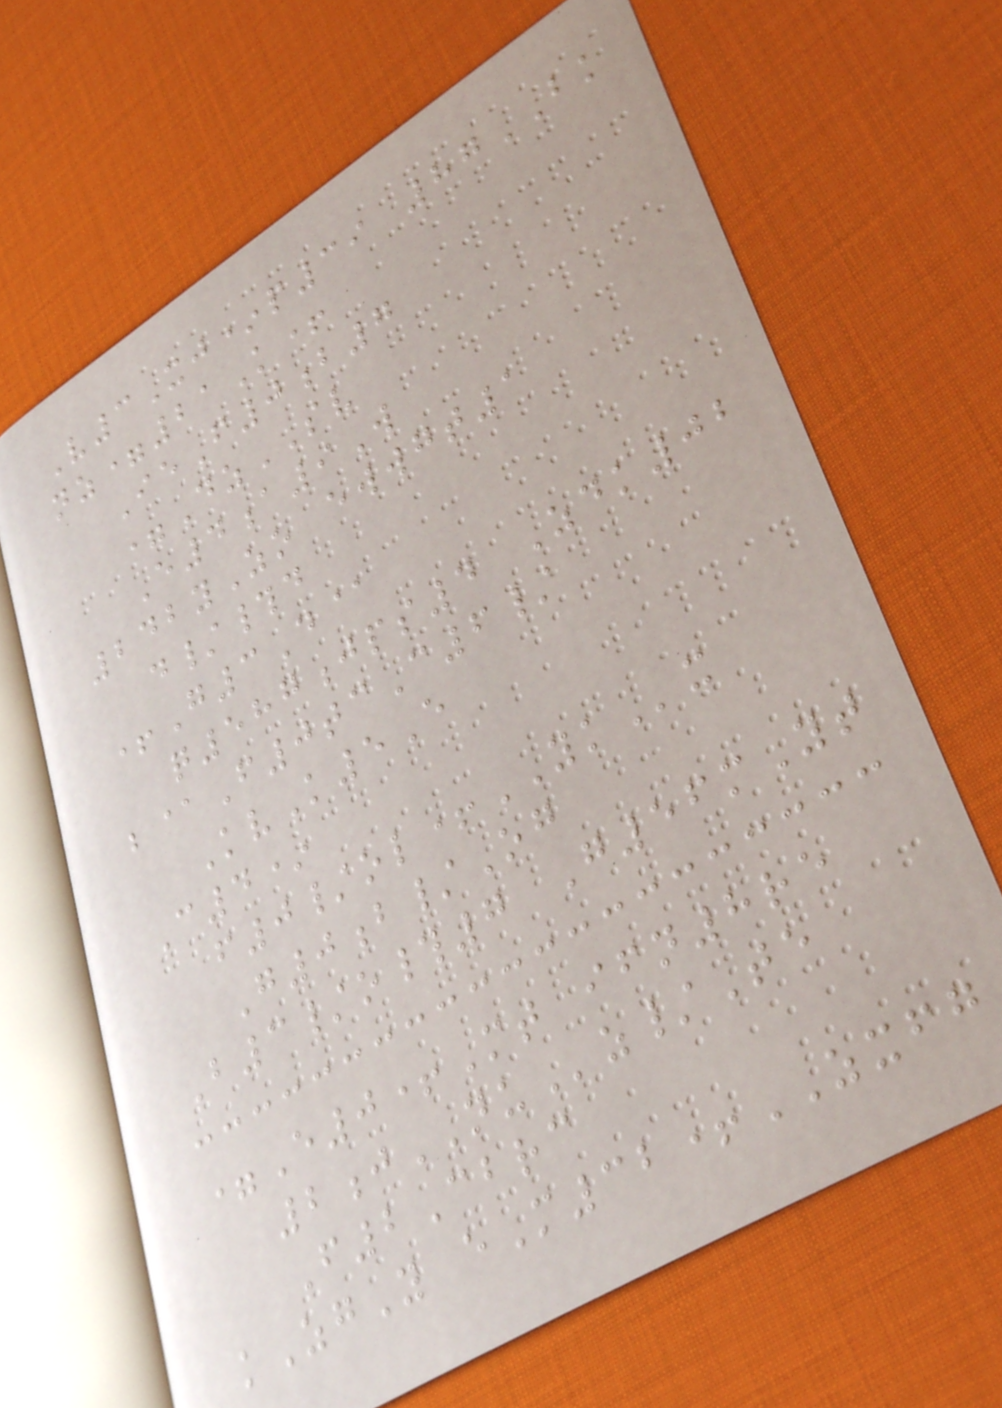V3Xj*p39 87BK
nz=21K+
IeF0b7
=DzSV
E4a9W
242yZo ewwgt1
d/#d
+G3D@
q587jps4 Zdk02
b@F0tcC6/
KvK5E
C4*
f0/ol+YKx
G0b/Og
B3/o#7 G56mYt
=E0+Mt ifn8re
2jNUz/Te
F2Cbrc
kZgY eM32+ZXFG
